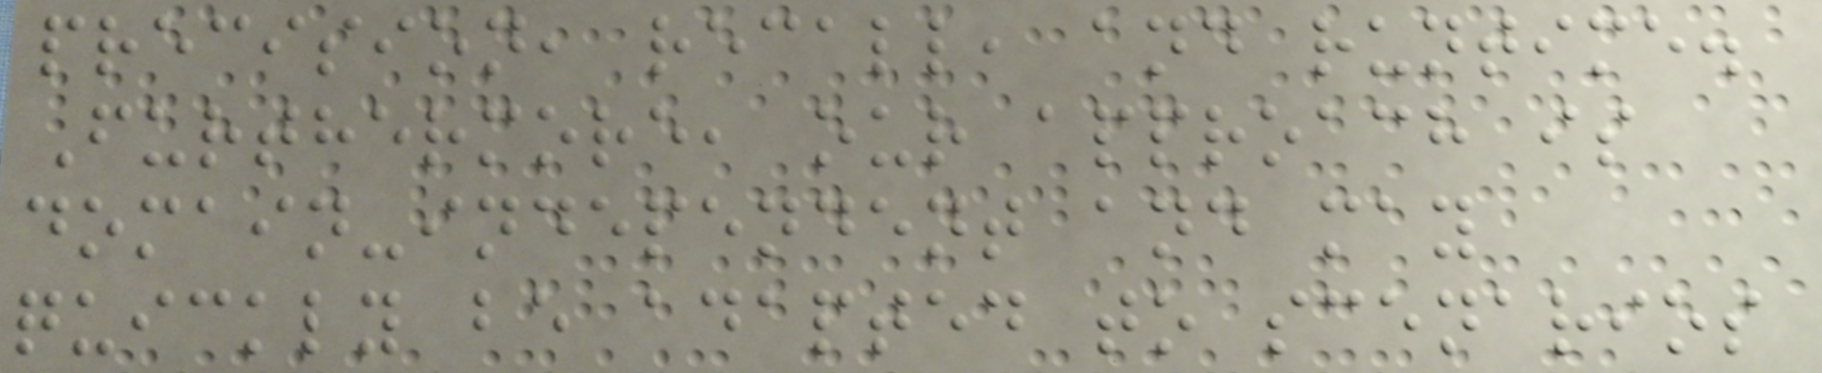precision, recall, and runtime.
Furthermore, our approach is
domain-independent and may
quickly be adapted to scenarios
